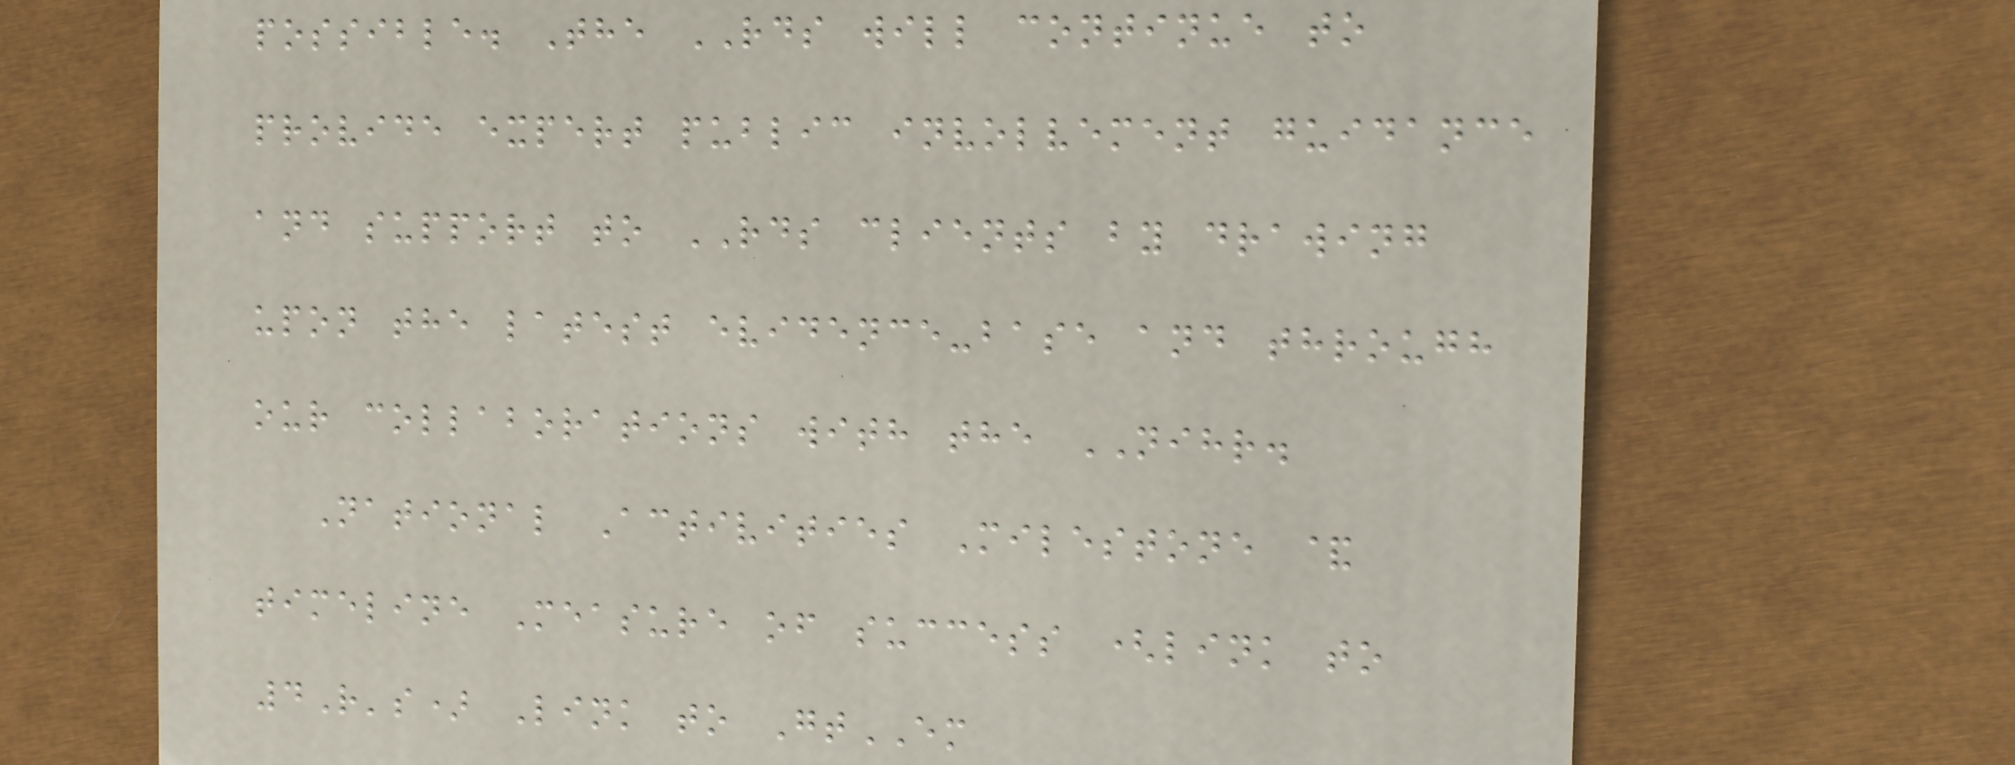possible. The RDS will continue to
provide expert public involvement guidance
and support to RDS clients by drawing
upon the latest evidence-base and through
our collaborations with the NIHR.
National Activities Milestone &
timeline Measure of success (link to
4R's) Link to GtEM
